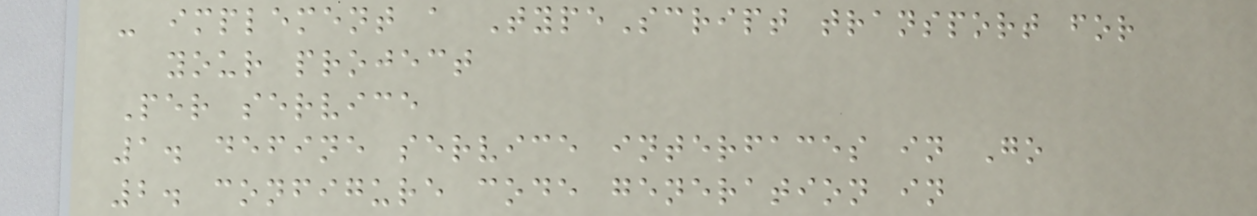- implement a TypeScript transport for
your project
Per service
1. define service interfaces in Go
2. configure code generation in
